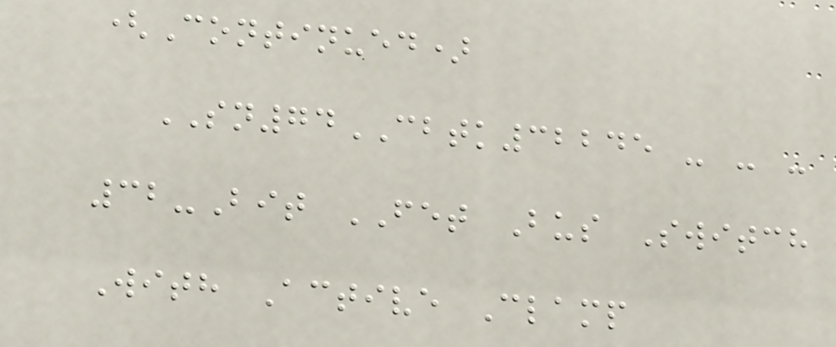(Continued)
SN74CBTK32245 - - -
32-Bit FET Bus Switch
With Active Clamp
